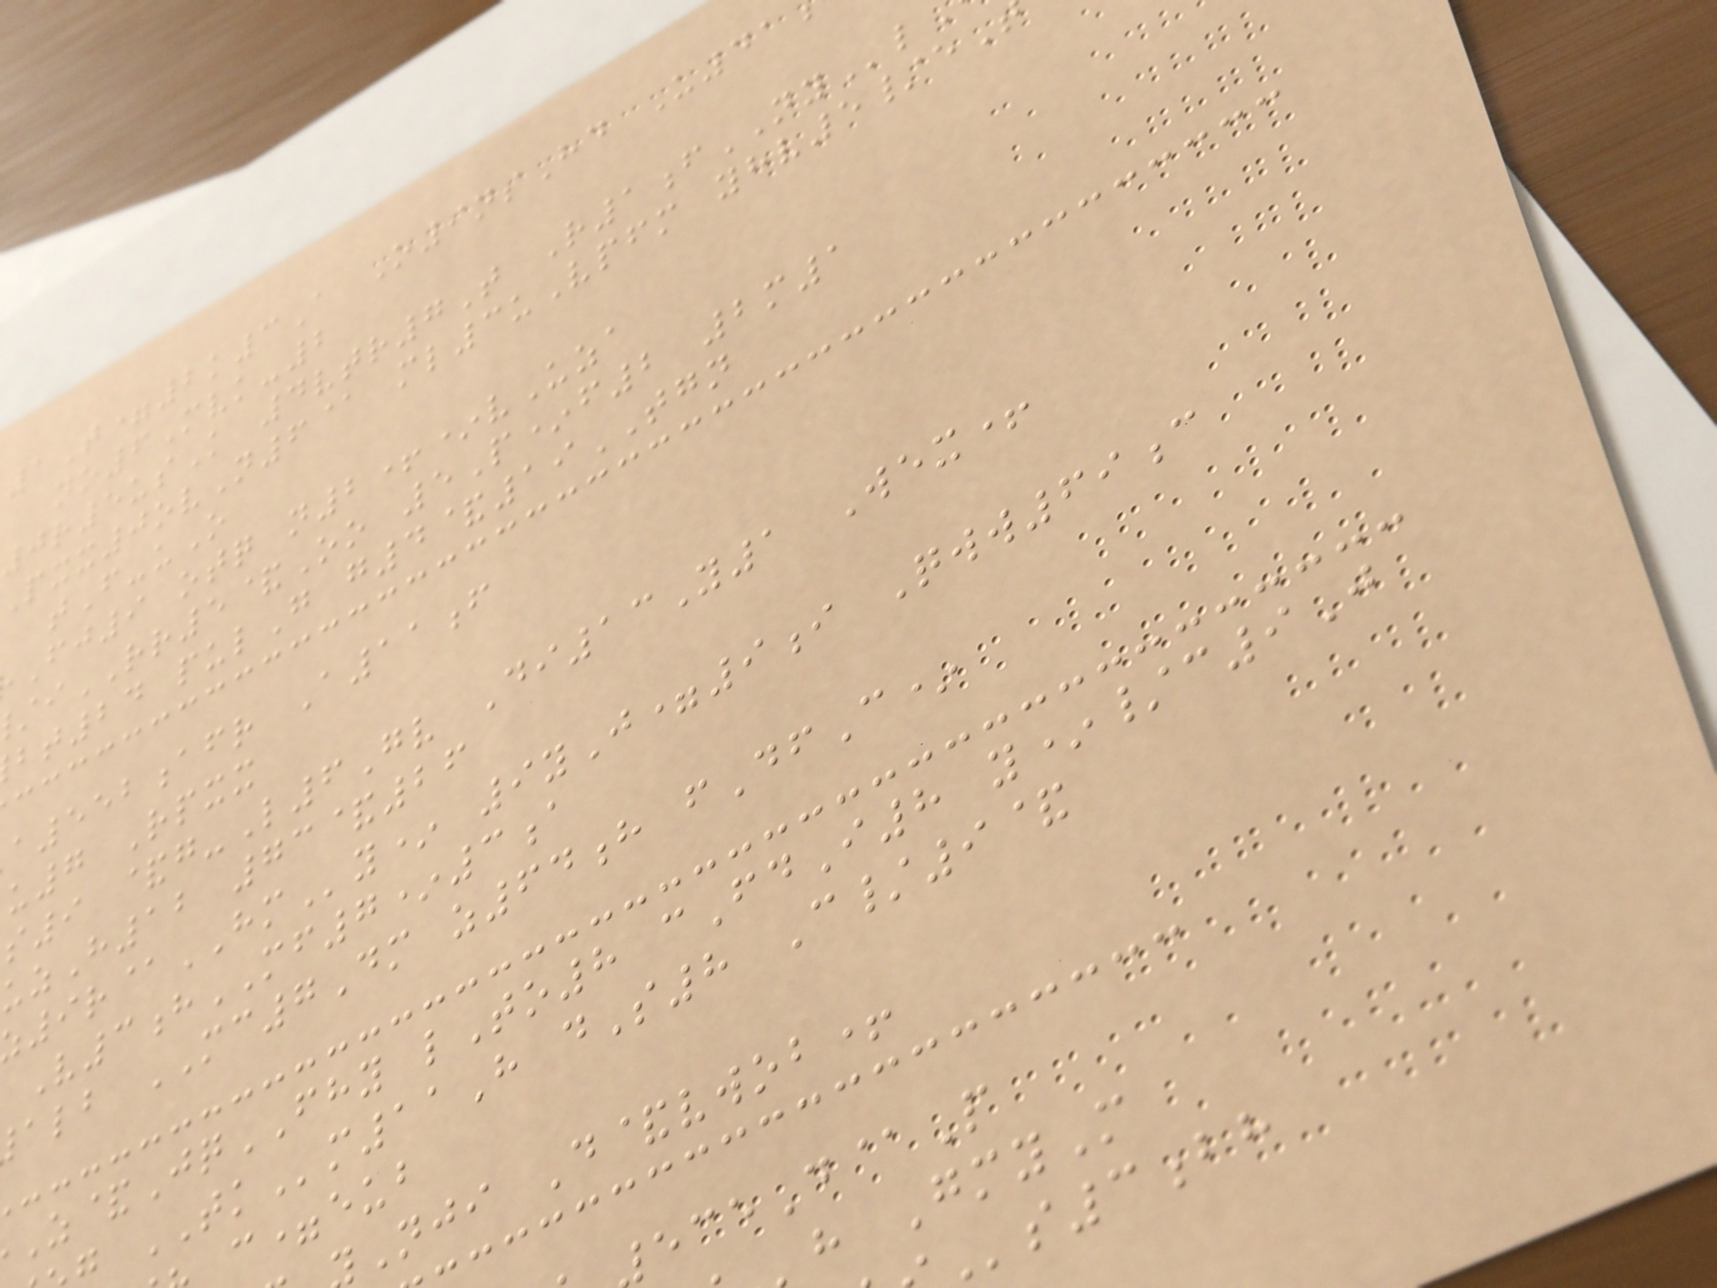1T=2k3A O9nsHd U41
no6Mvk-2
0r5usK 4vtr7T R1fNYl
xx0ovN6@ ml3uVpfm yhv5/e
tF-uO
Fj9 otq n2+*vUza
iRR5&Oo 5P*f2 2m1
t24 pulG g4&19TGN
a552afr A11f
u7 Rpxx
s9 &g-L6Gv Di13Y1 Wex+
uzH12 73&26
9r@HMy* 9yJ=9i Qww69c
V3hMF7*3a
alb MC7Dm z64h fDfC*
Z&JqFHY lTo8 cFdI8 y*/c9J
TKm11H dS8 C/9&
c=eub
Nji D&vwob+
